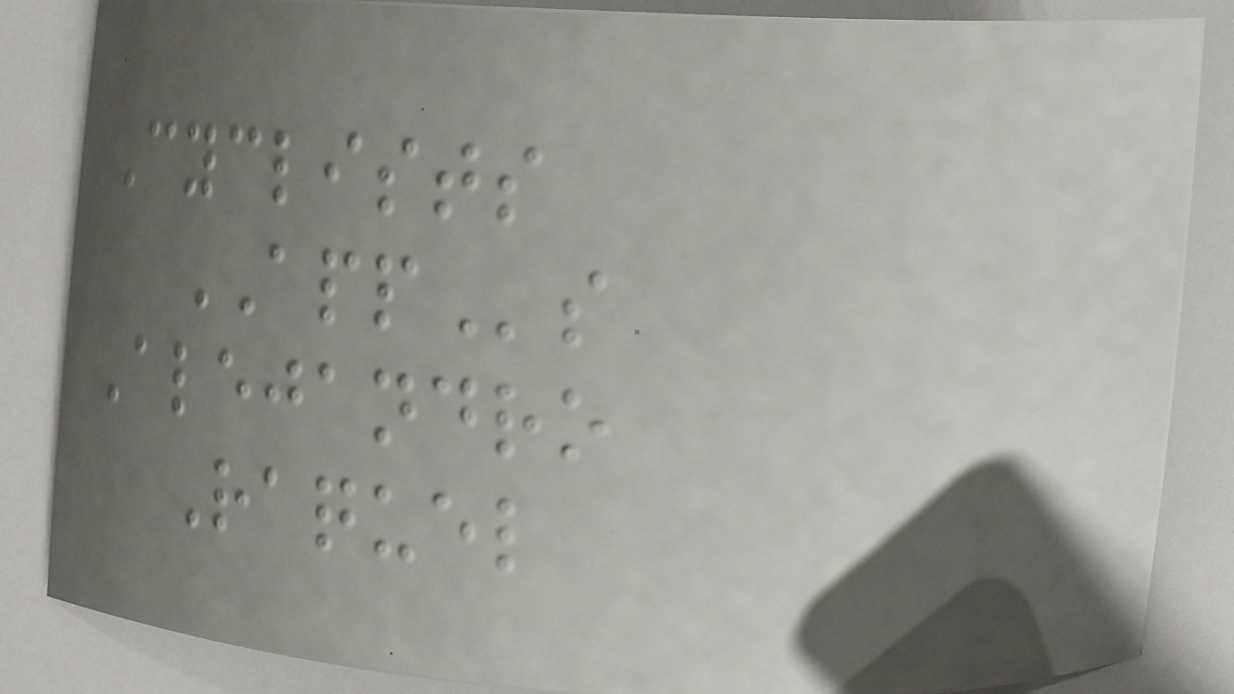Cyclists
APPs
Alejandro
Raquel
